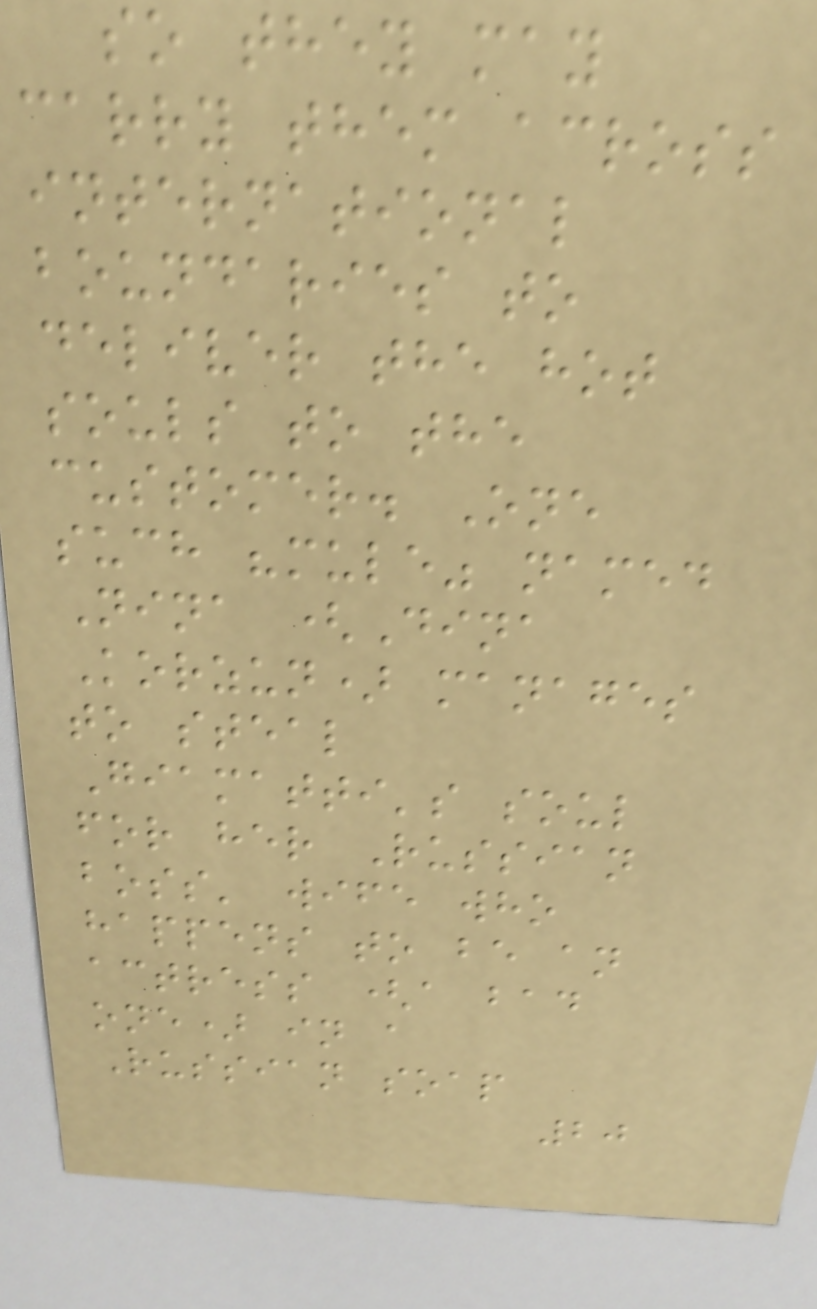so they may
carry them across
international
boundaries to
deliver the hot
souls to the
customer. One
such "mule" named
Nina (Dina
Korzun) manages
to steal
Giamatti's soul
for her Russian
boss' wife who
happens to be an
actress (a bad
one) in a
Russian soap
20
